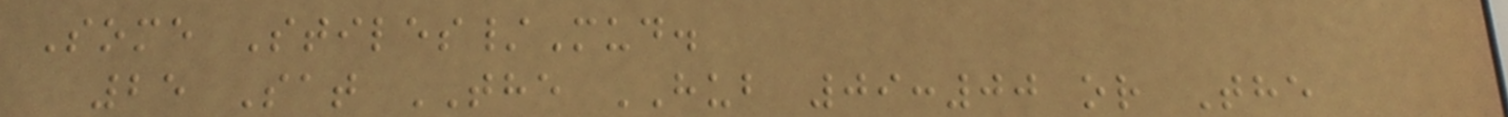Some Stiles/Mud.
25 Sat THE HUB 09:00 or The
